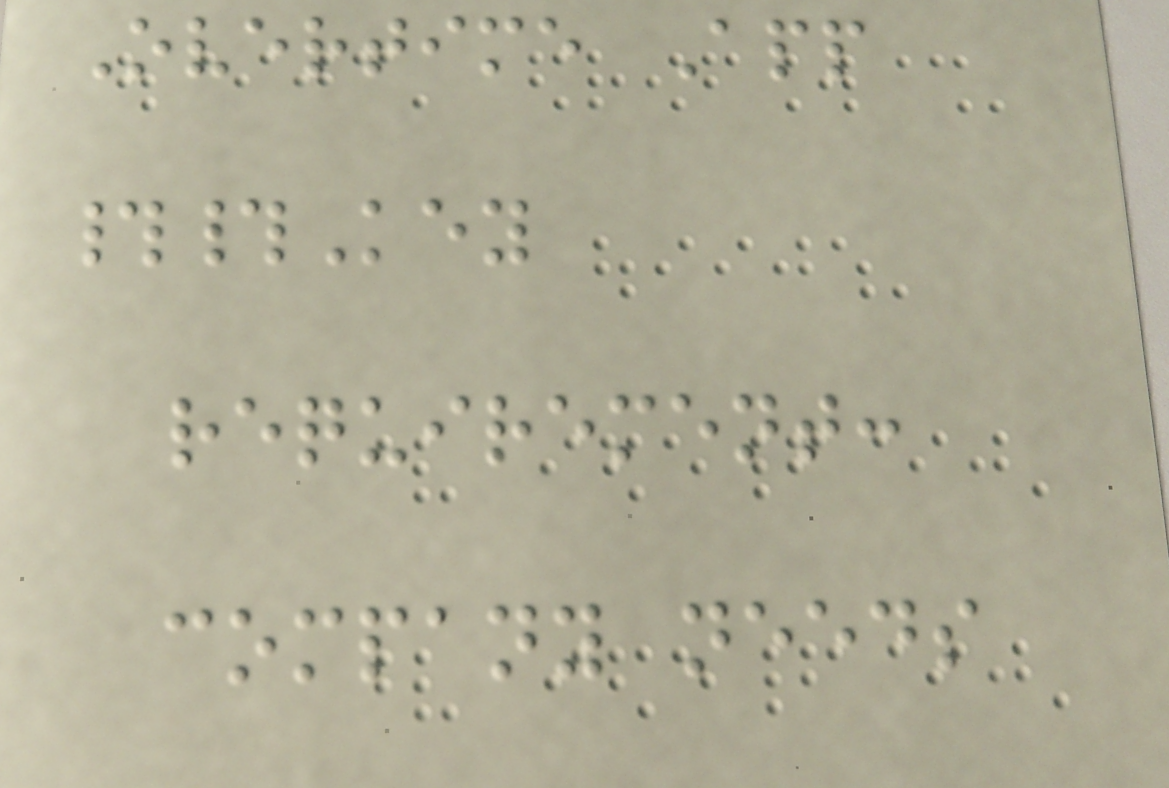Overtime App
##Key
requirement:
company needs
